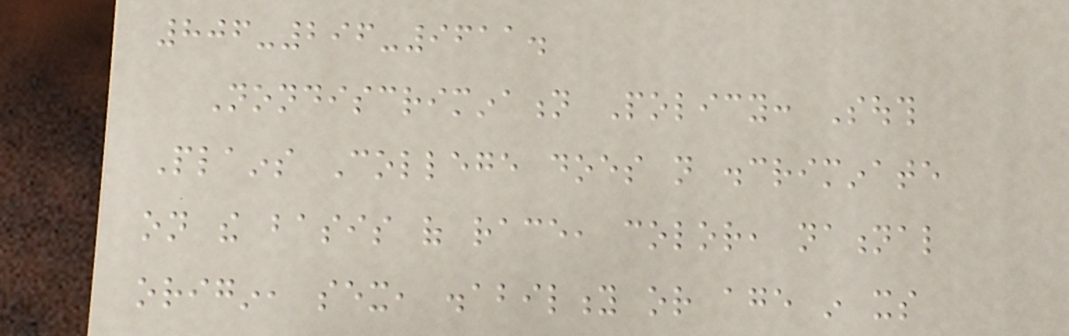806-296-9611.
Nondiscrimination Policy: South
Plains College does not discriminate
on the basis of race, color, national
origin, sex, disability or age in its
